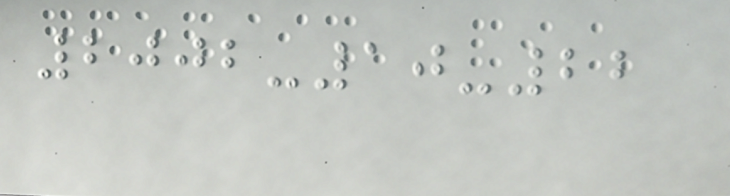2002-10-22
